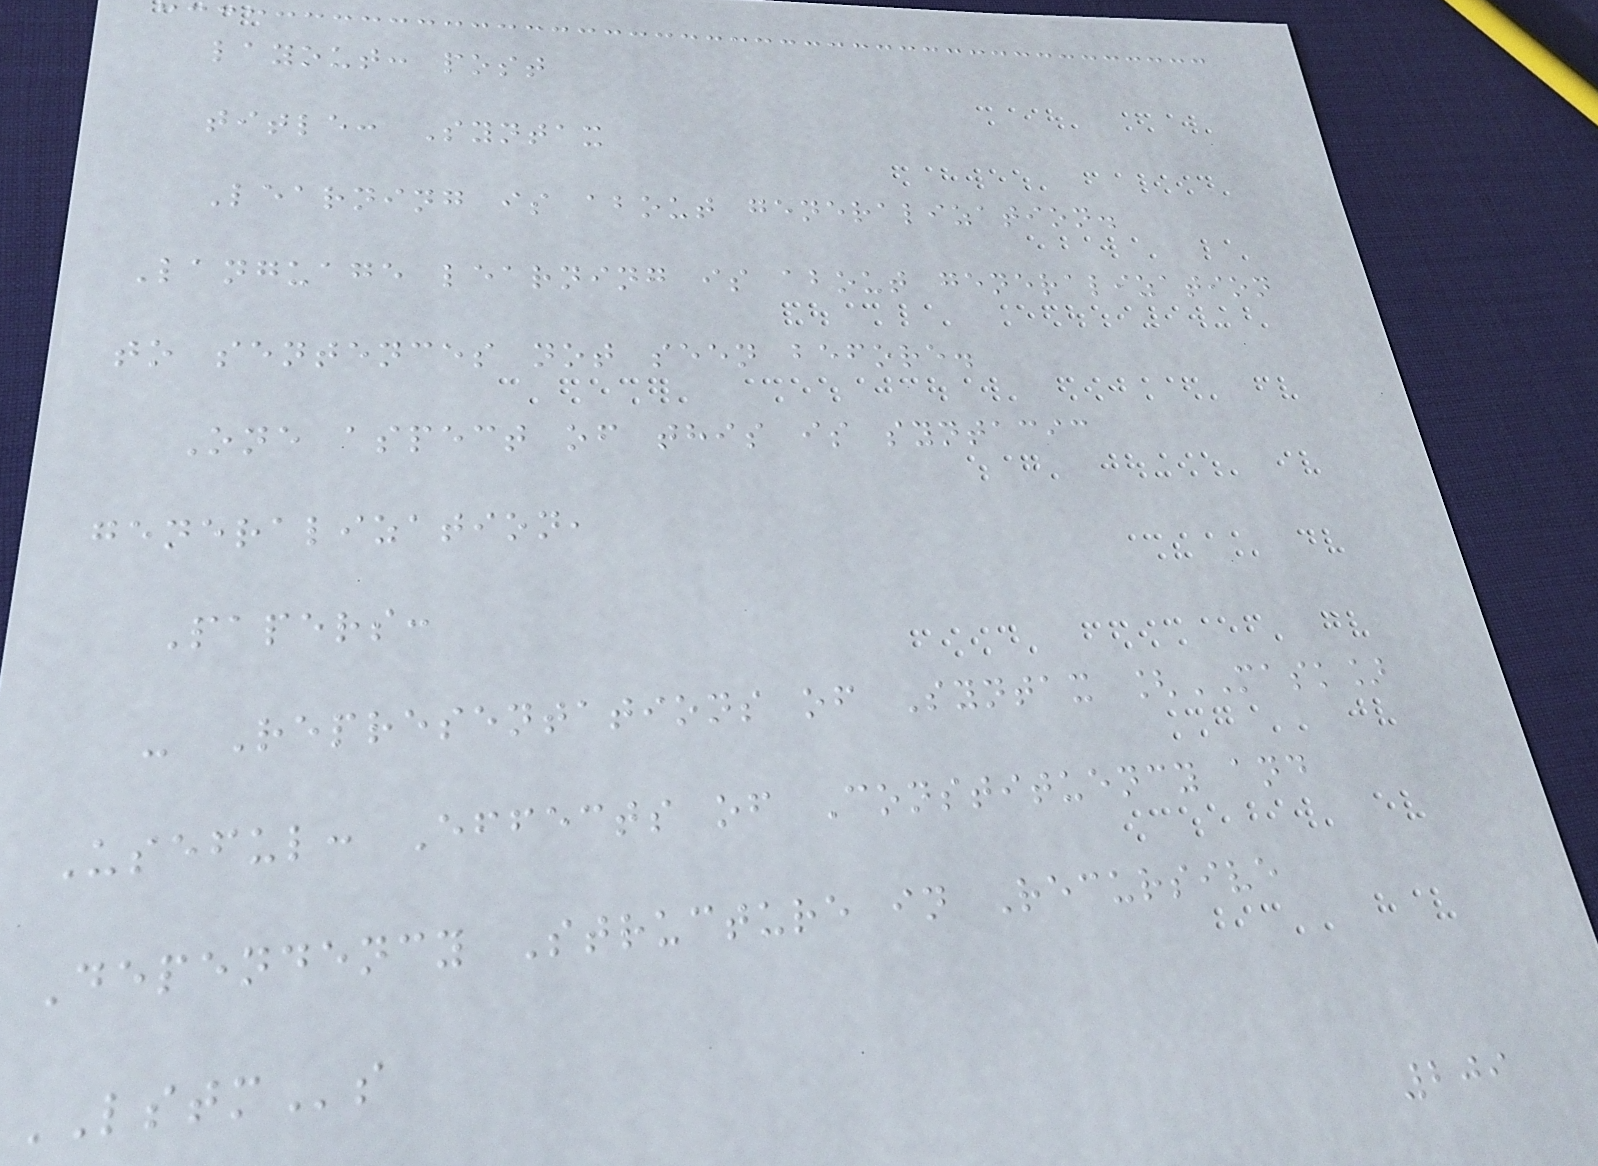layout: post
title: Syntax
Learning is about generalization.
Language learning is about generalization
to sentences not seen before.
One aspect of this is syntacic
generalization,
Papers:
- Representations of Syntax [MASK]
Useful: Effects of Constituency and
Dependency Structure in Recursive
LSTMs
209
